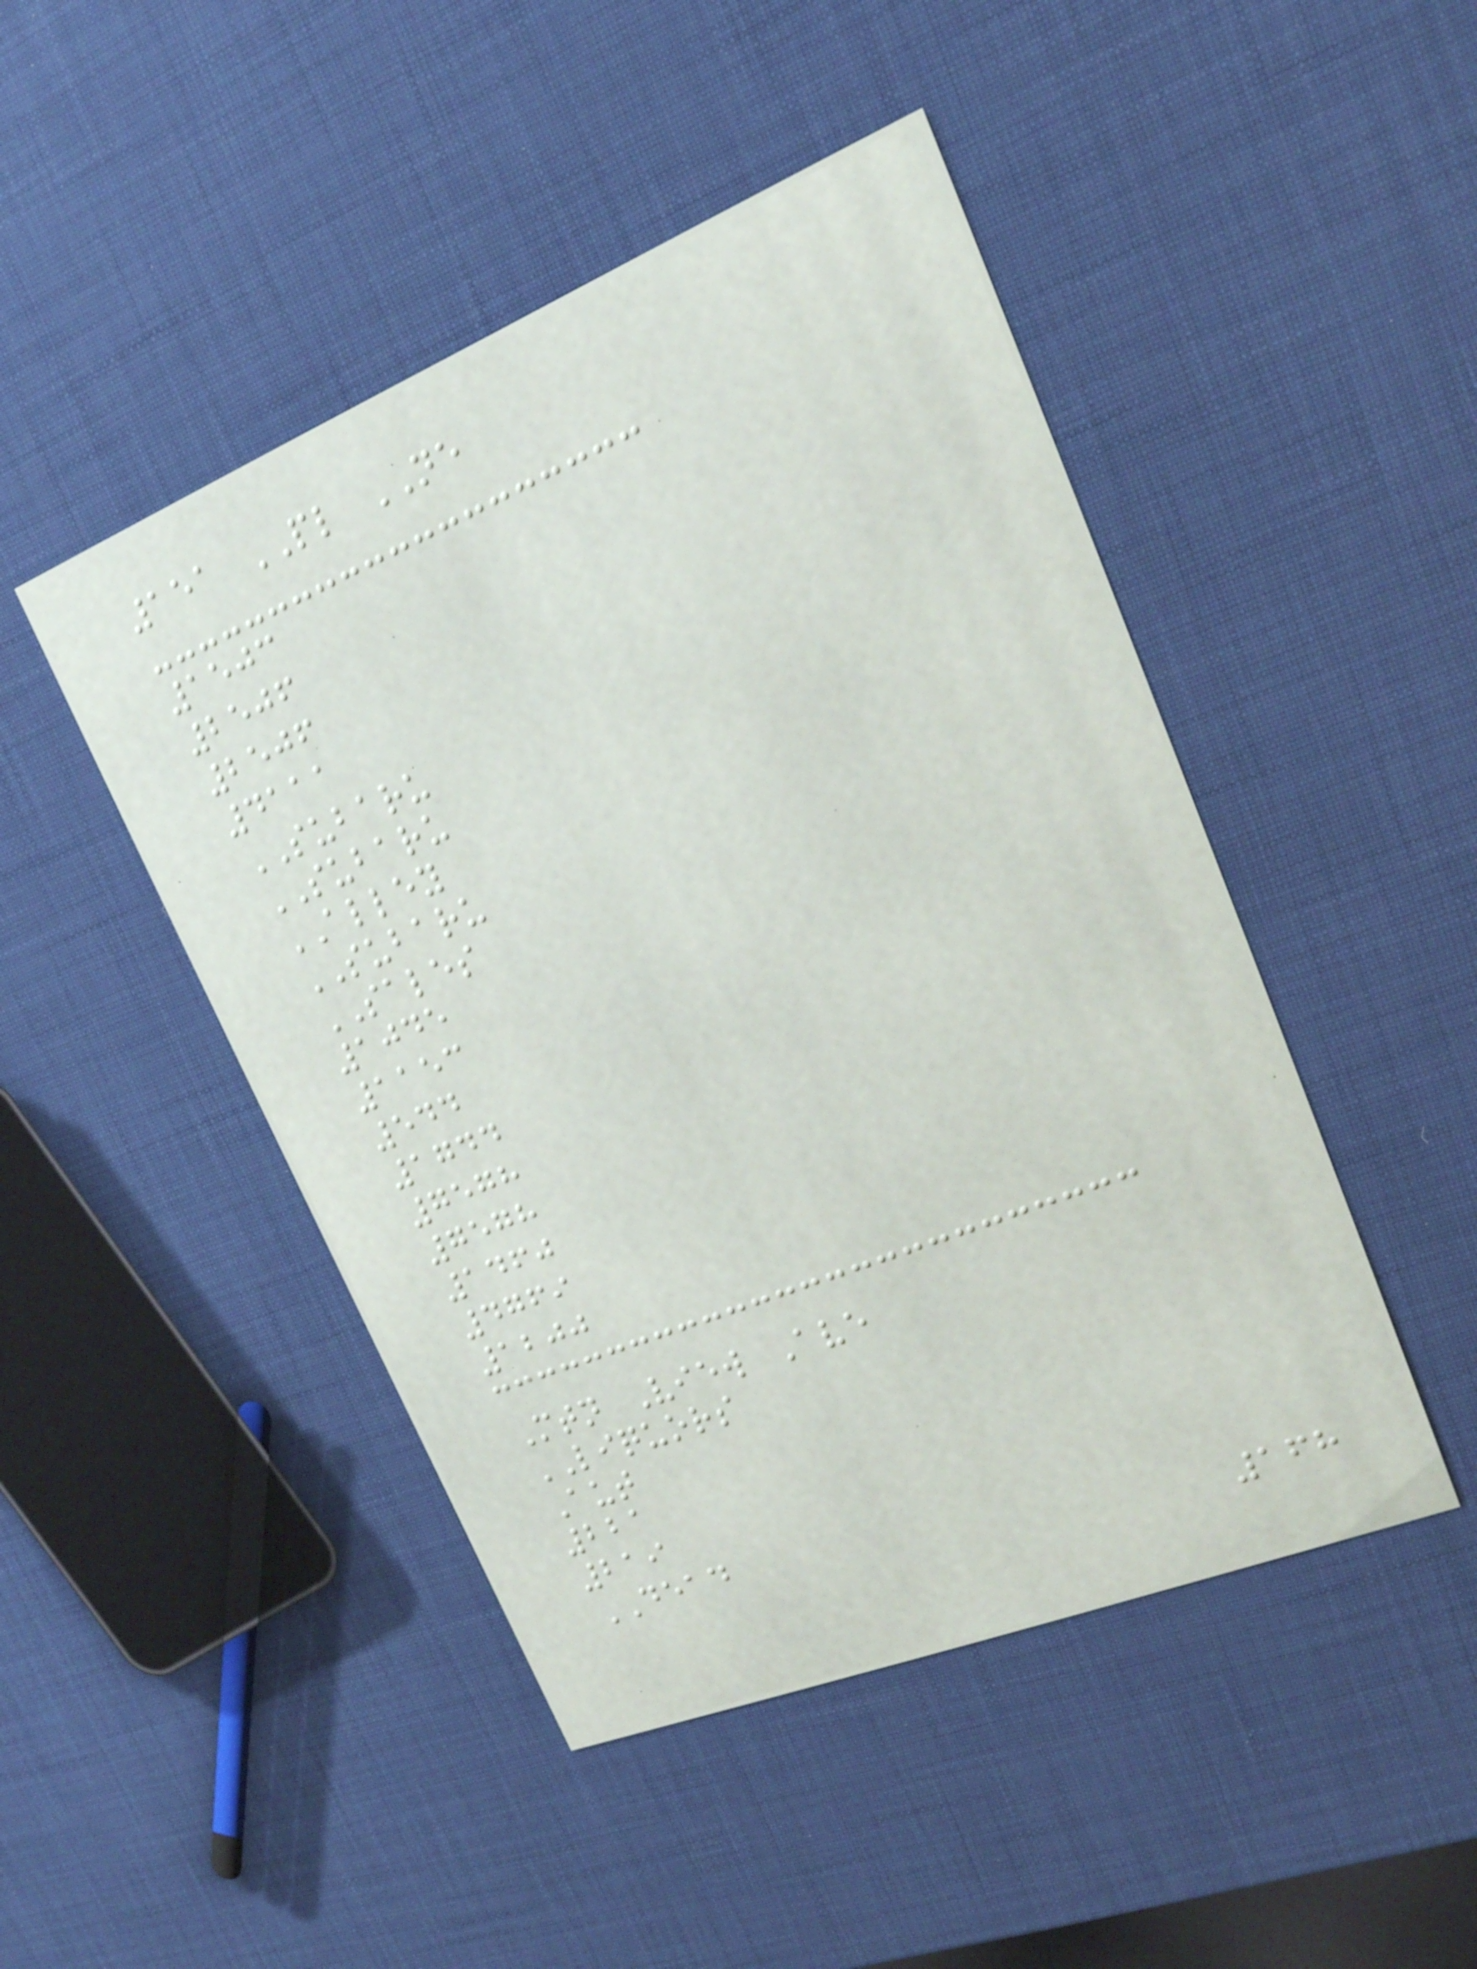151 PL NE
1503
2506
2506
4111
SUBARU
SUBARU
ALLEY
SUBARU
SALES
1045
1153
544
1744
7578
7578
1460
4769
1200
Mtn View Ave
LIQUORS
Aut
221
219
DEAD
168
